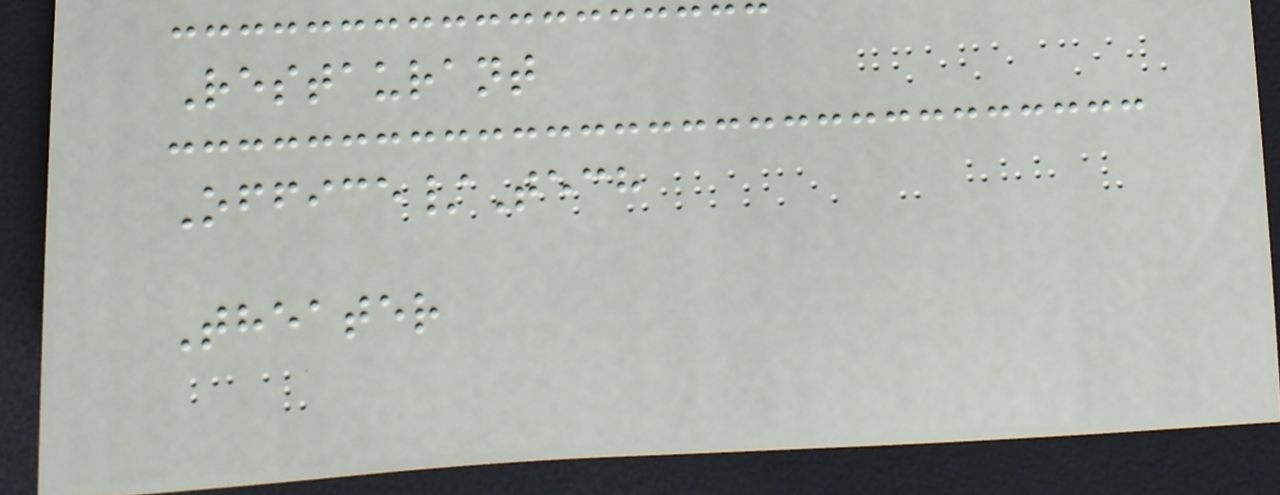Restaurant
Office/Tech
Theater
